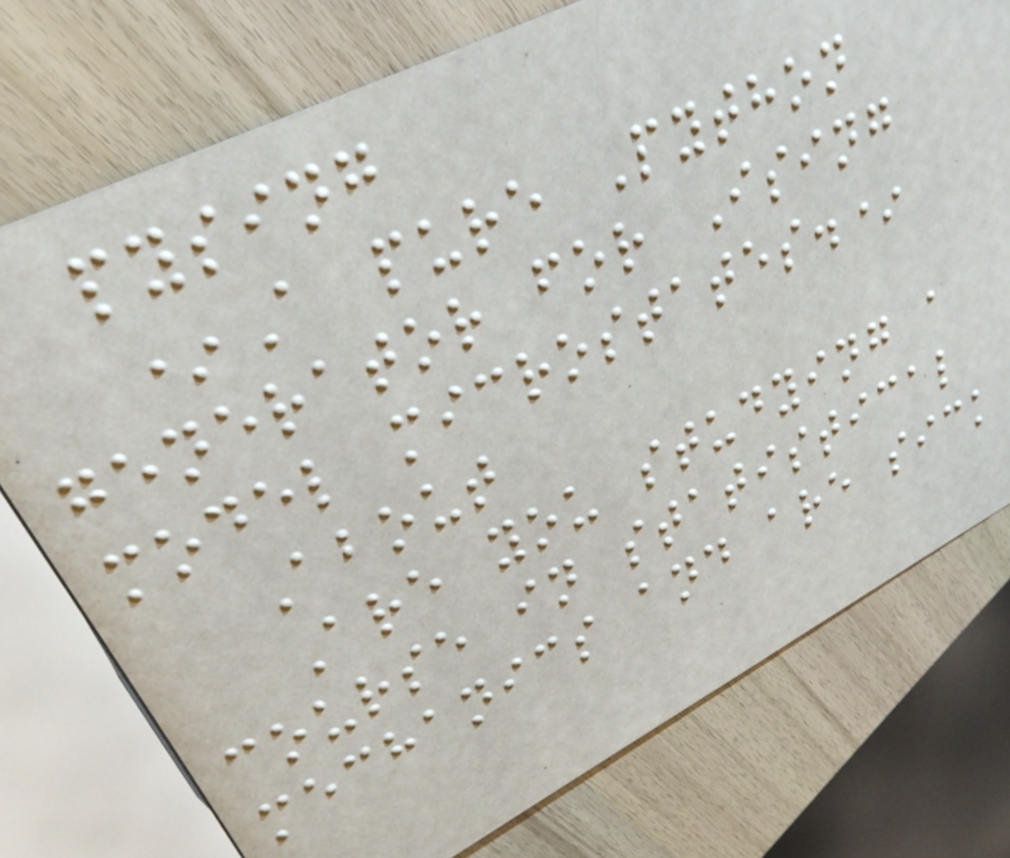pysing
*A pure Python
generator for Ising
model microstates.*
About
Are you studying a
course in statistical
mechanics and are sick
